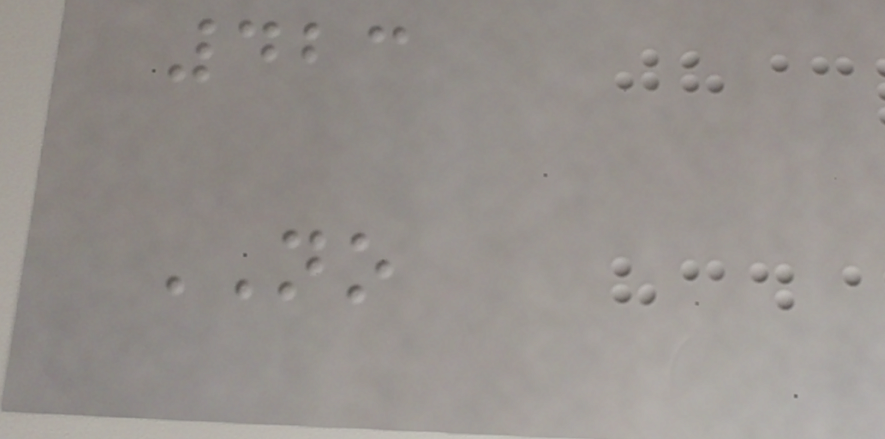423
NO
